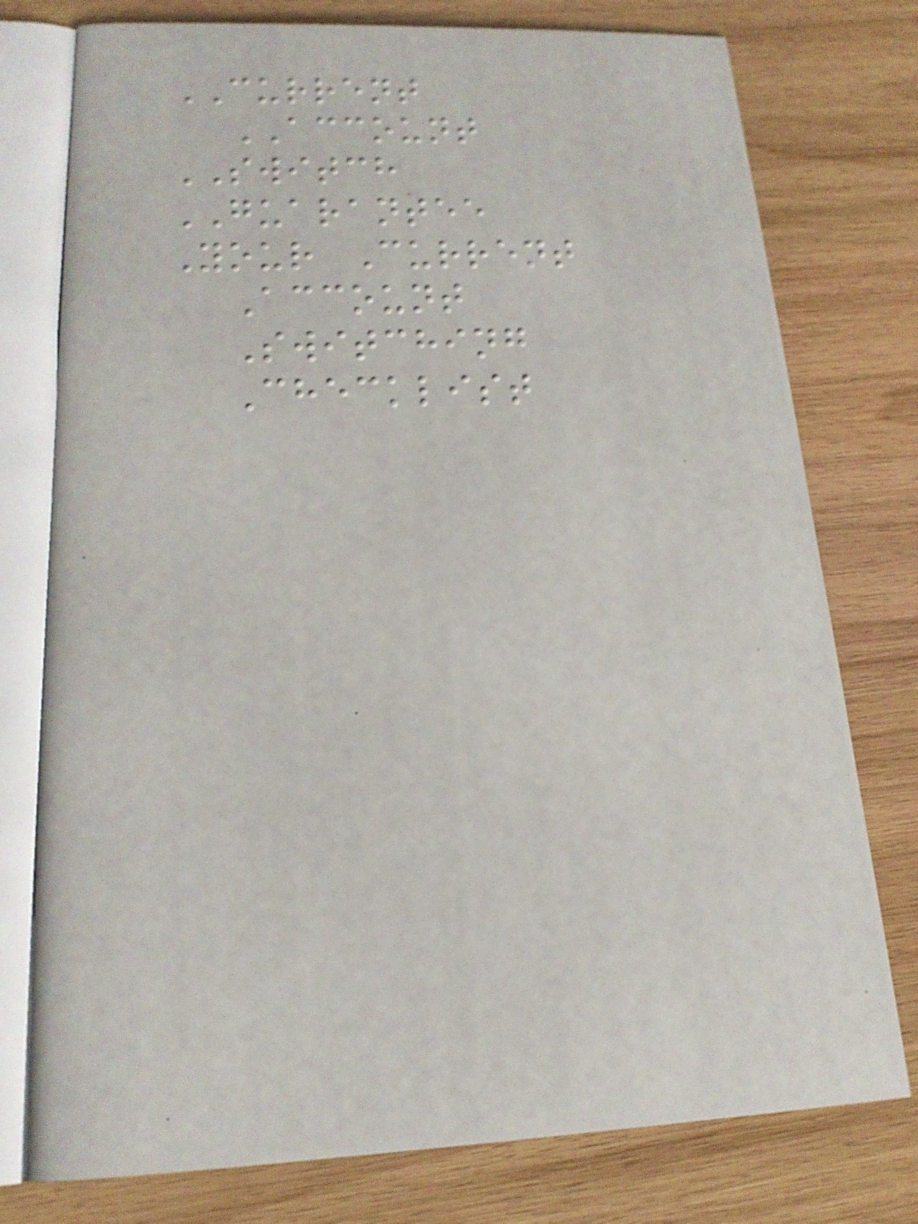CURRENT
ACCOUNT
SWITCH
GUARANTEE
Your Current
Account
Switching
Checklist
